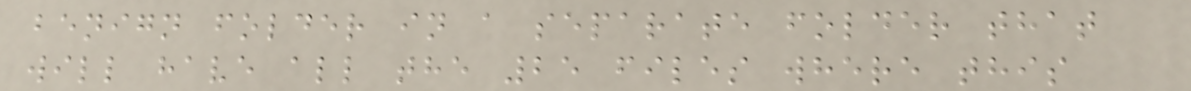benign folder in a separate folder that
will have all the 25 files where this
